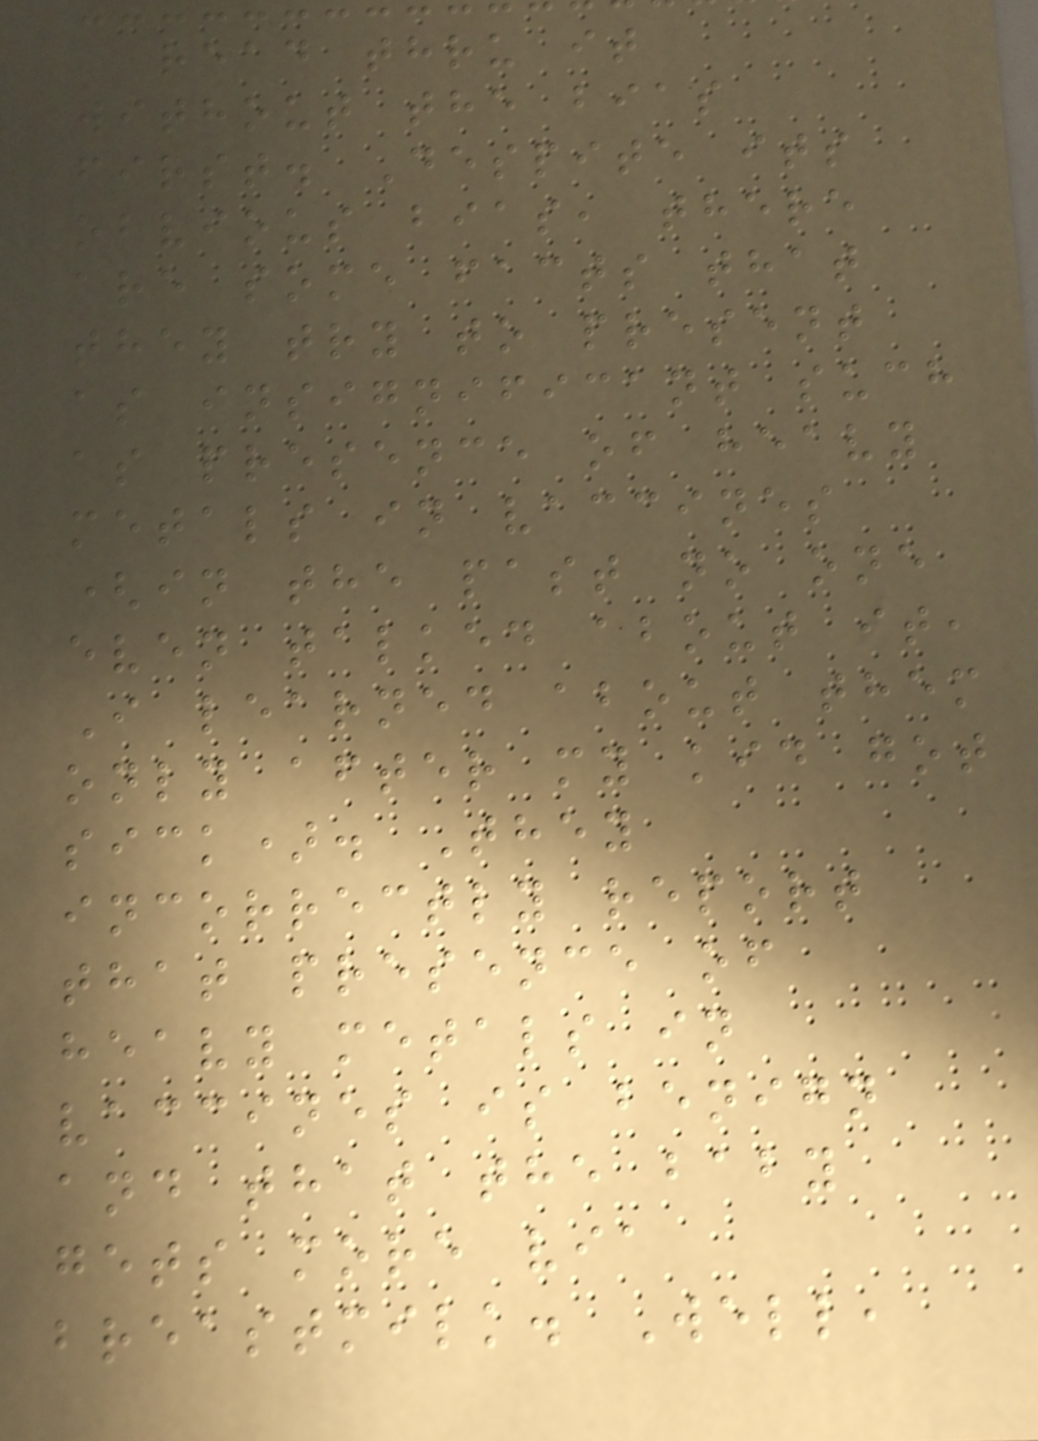read thru it
without the bias
first. Despite its
obvious bias, there
are some facts that
they try to present
as insignificant such
as presence of heavy
metals in vaccines
(in the past no one
even talked about it,
I learned about them
only after my kid got
sick). They
incorrectly report
that presence of
heavy metals in
vaccines is benign
and that the baby
gets more via
breastmilk. Well,
